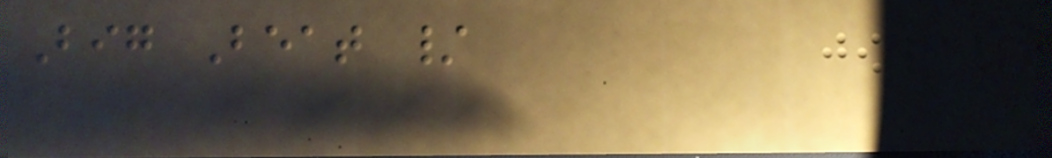Big Beat /
